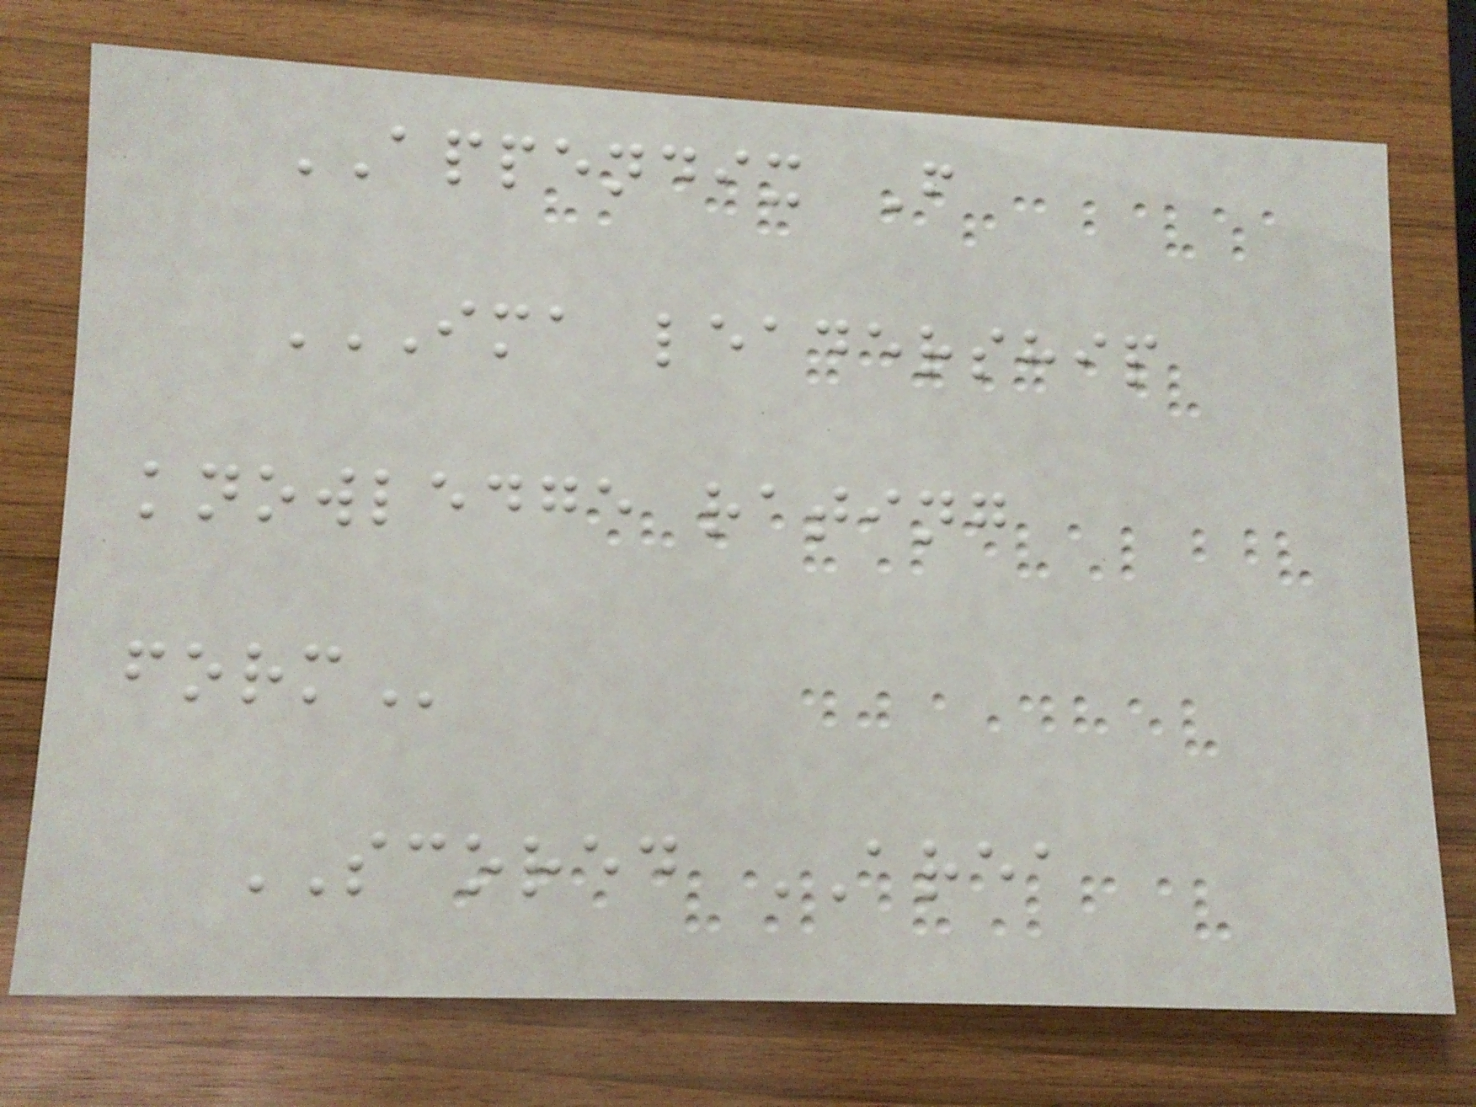APPENDIX F
IMA LEADERSHIP
KNOWLEDGE RATING
FORM
SCORED AREA
